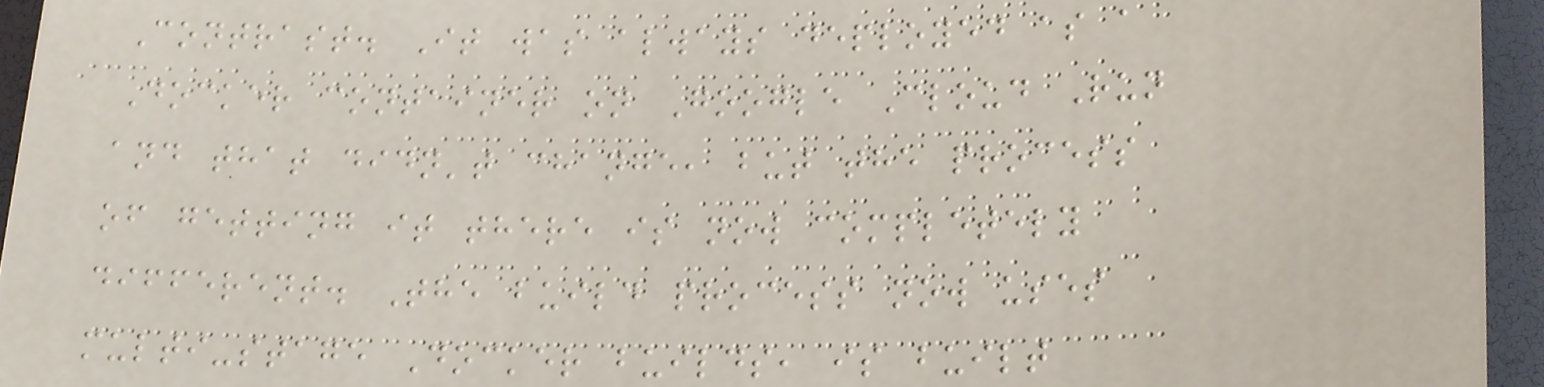Contrast. It was always deployed as a
Docker container on Google Cloud Run
and that didn't change, but the process
of getting it there is now completely
different. The build process now uses
multi-stage Docker builds, is built
